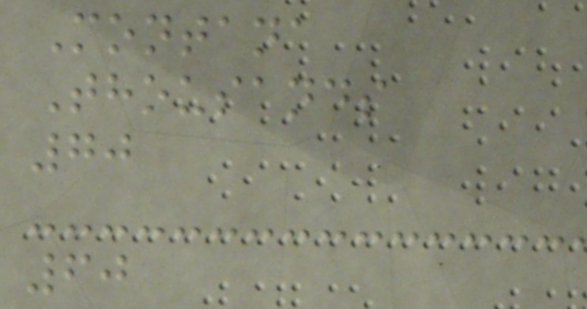Montana
Thousands
70
60
